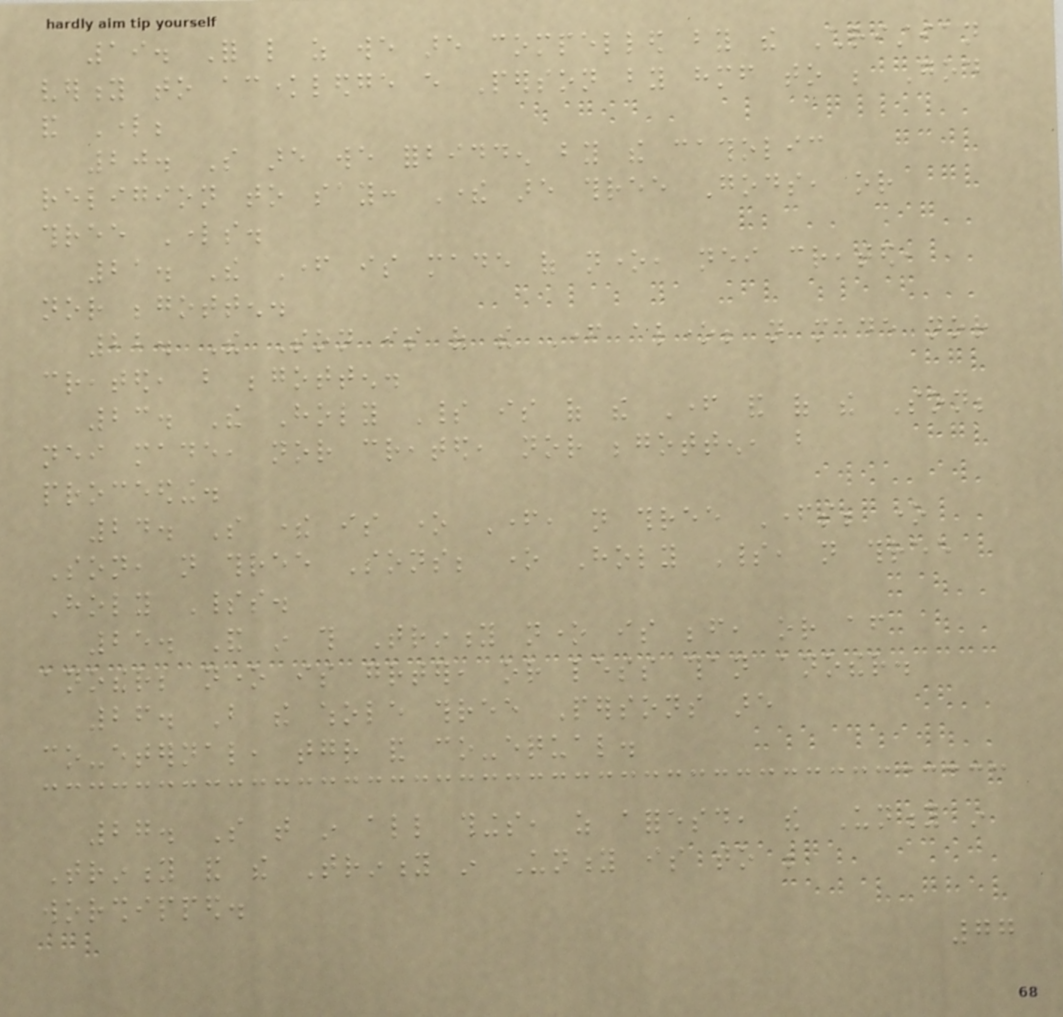19. For like as we are compelled by the Christian
verity to acknowledge every Person by himself to be God
and Lord;
20. So are we forbidden by the catholic
religion to say: There are three Gods, or
three Lords.
21. The Father is made of none, neither created,
nor begotten.
22. The Son is of the Father alone; not made nor
created, but begotten.
23. The Holy Spirit is of the Father and of the Son;
neither made, nor created, nor begotten, but
proceeding.
24. So there is one Father, not three Fathers; one
Son, not three Sons; one Holy Spirit, not three
Holy Spirits.
25. And in this Trinity none is before, or after
another; none is greater, or less than another.
26. But the whole three Persons are
co-eternal, together and co-equal.
27. So that in all things, as aforesaid, the Unity in
Trinity and the Trinity in Unity is to be
worshipped.
77
